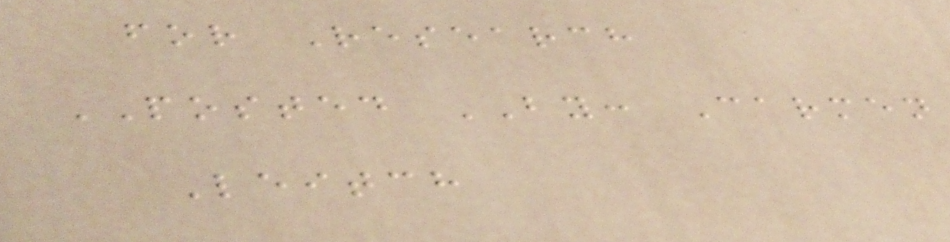for Research
POSTED BY: Carmen
Leitch
